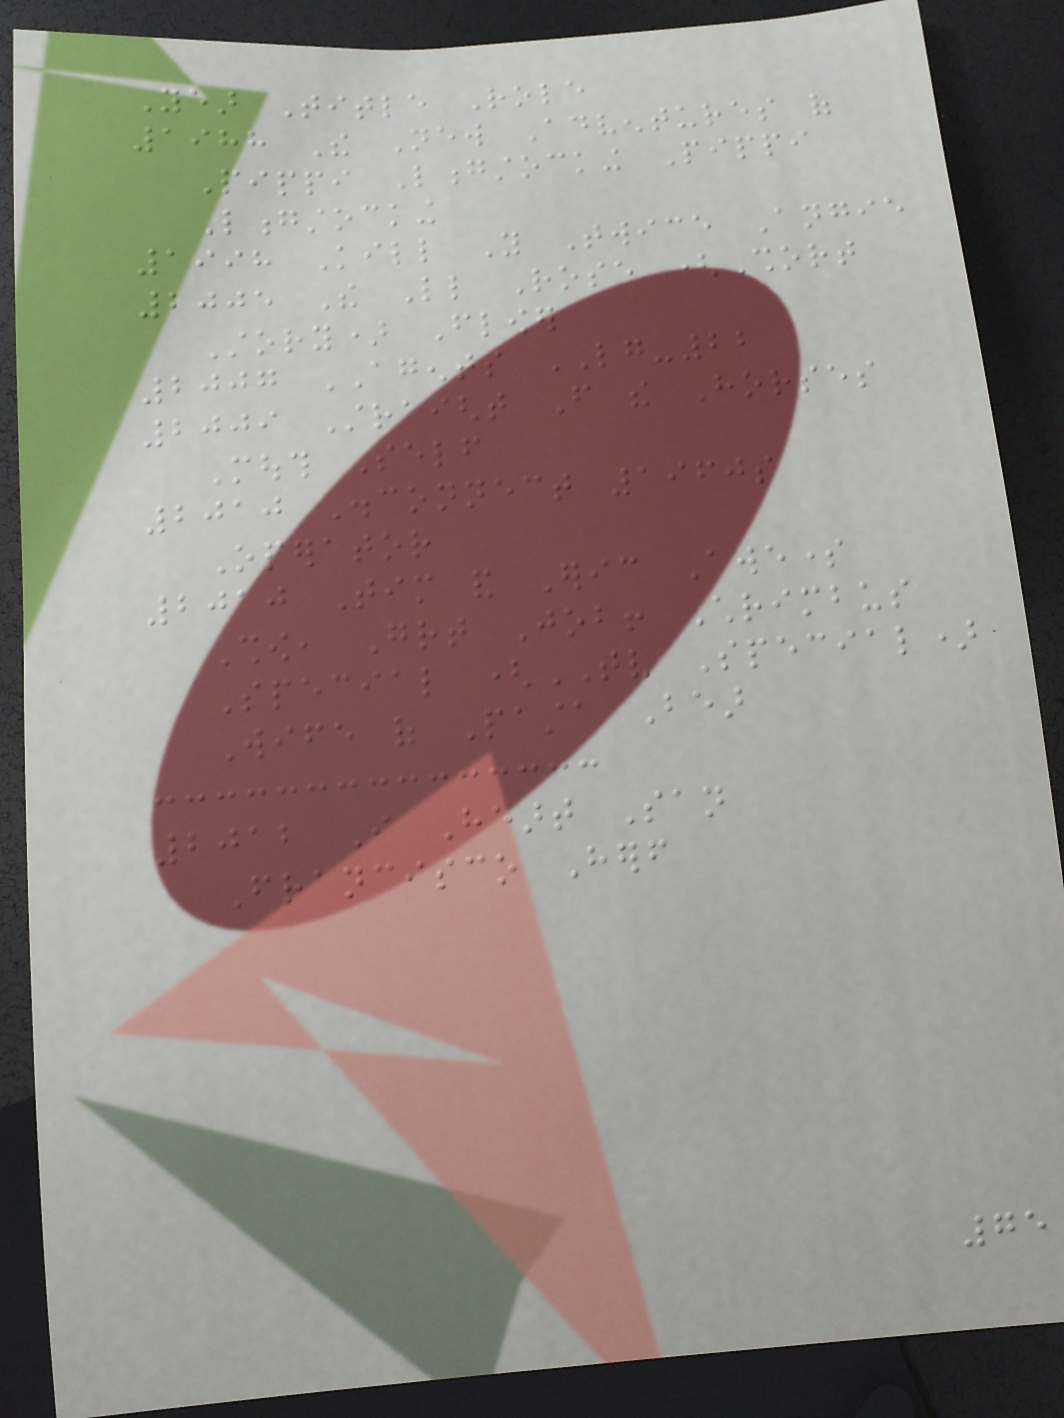Year Title Role
1988 The New Adventures of
Pippi Longstocking Pippi
Longstocking
1998 Kill You Twice Angie
2005 The Little Rose (Short
Story) Flower
2007 AGENTS LG-22
2009 Straight From the Horses
Mouth Self
2010 Disconnect 1960s
Operator
2010 Tim and Eric Awesome
Show, Great Job! Chrimbus
Special (TV Special)
Wife of Pasta Bear
2012 I Heart San
Francisco Herself
75
